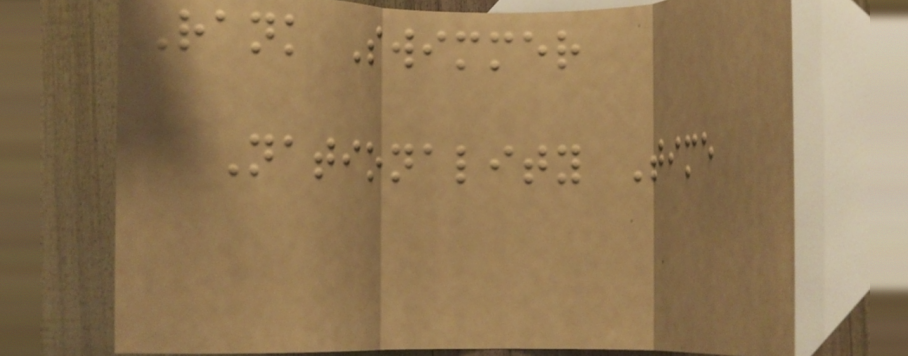Rank Swimmer
Nationality Time
